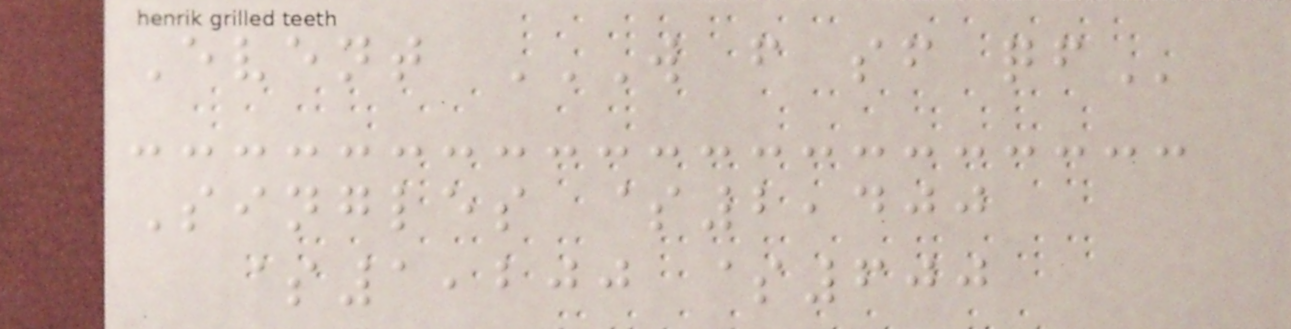Event W F SF QF
Singles $2,400
$1,200 $600
